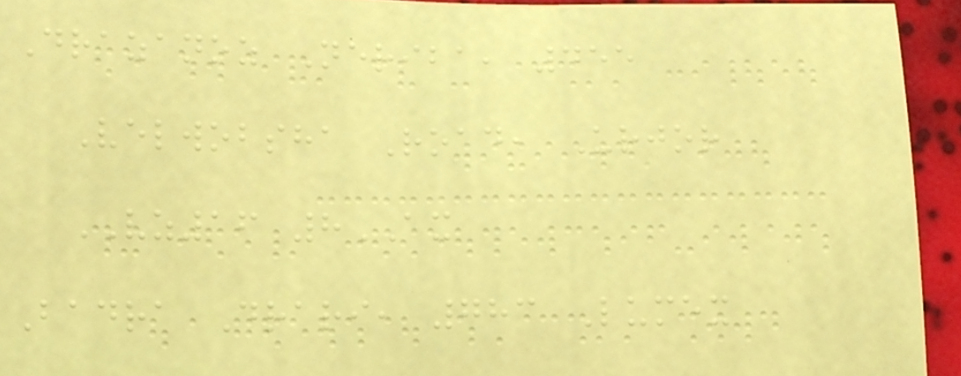Drazanoz Neriba, 455
Velwobsha Road, Urjor
VZ16 8AX
Badra Drari, 783 Lumex
